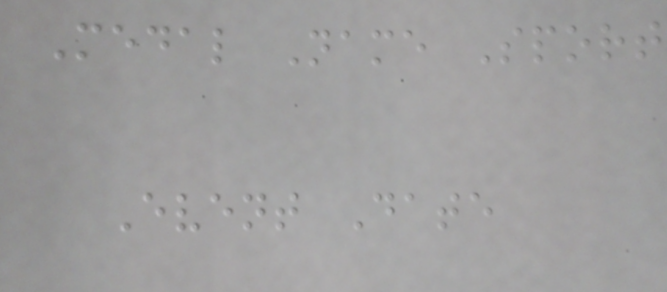Medal Name Sport
Event Date
